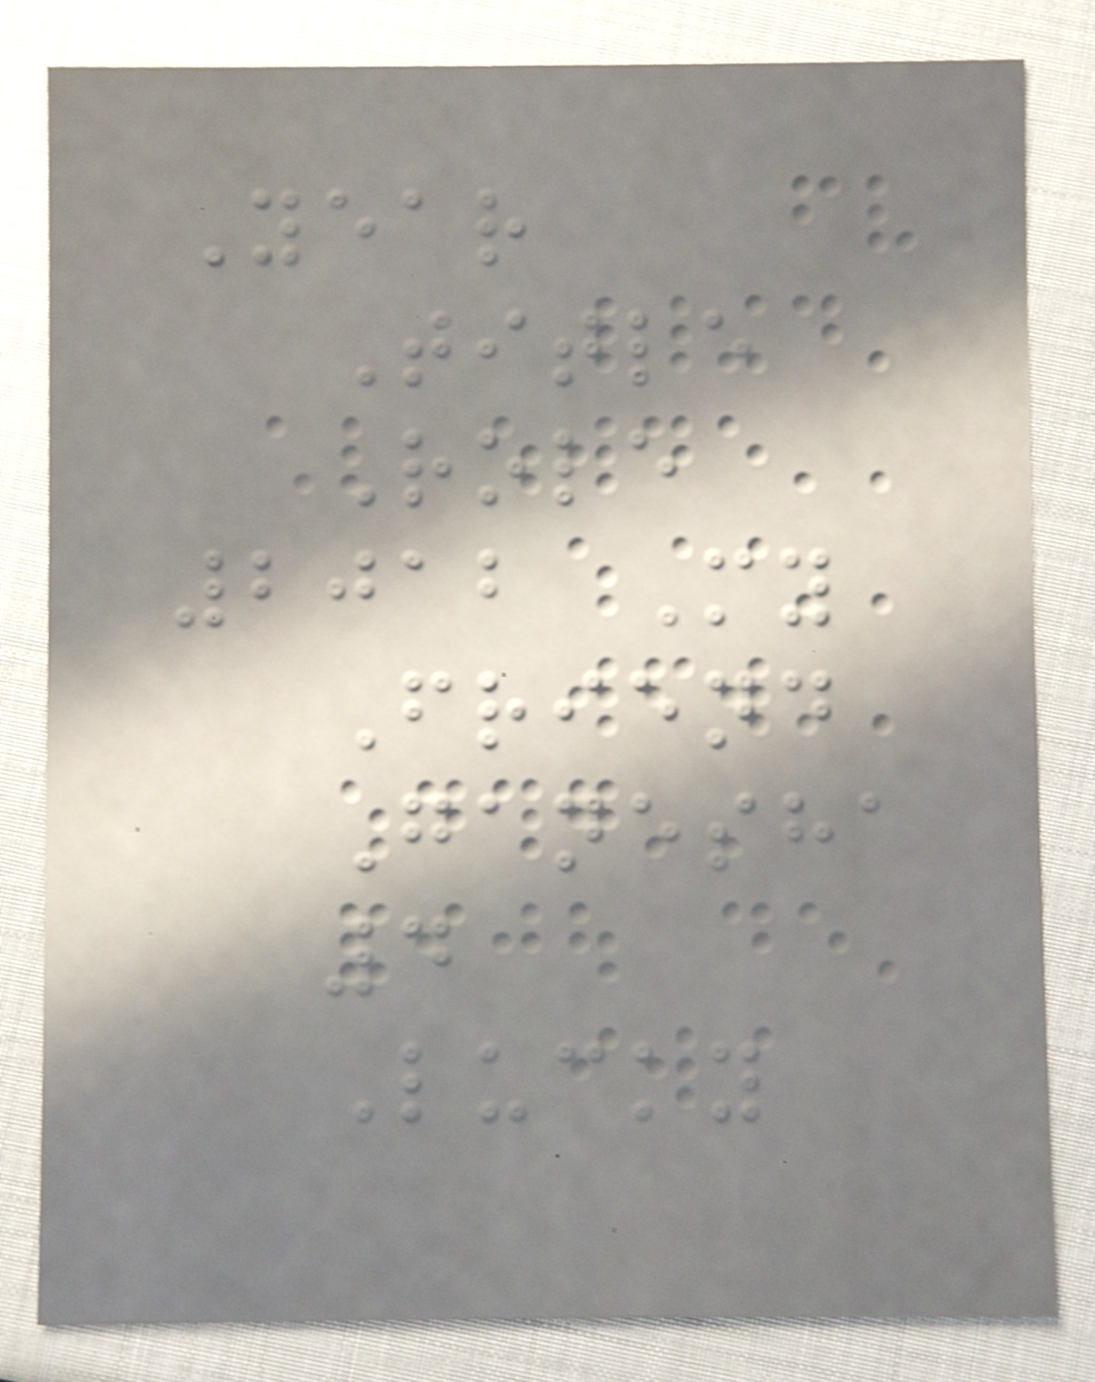Year
Title
Role
2012 My
Friend
Ganesha
4
Lucky
